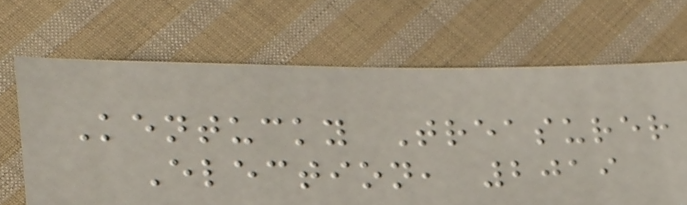Kentucky Treasurer
Election, 2019
